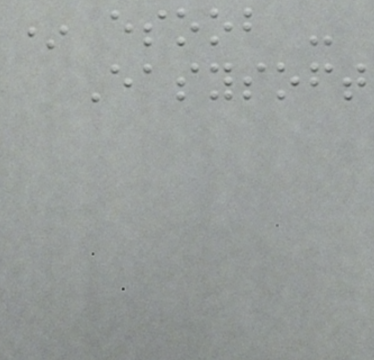* esoob -
Easysoft
